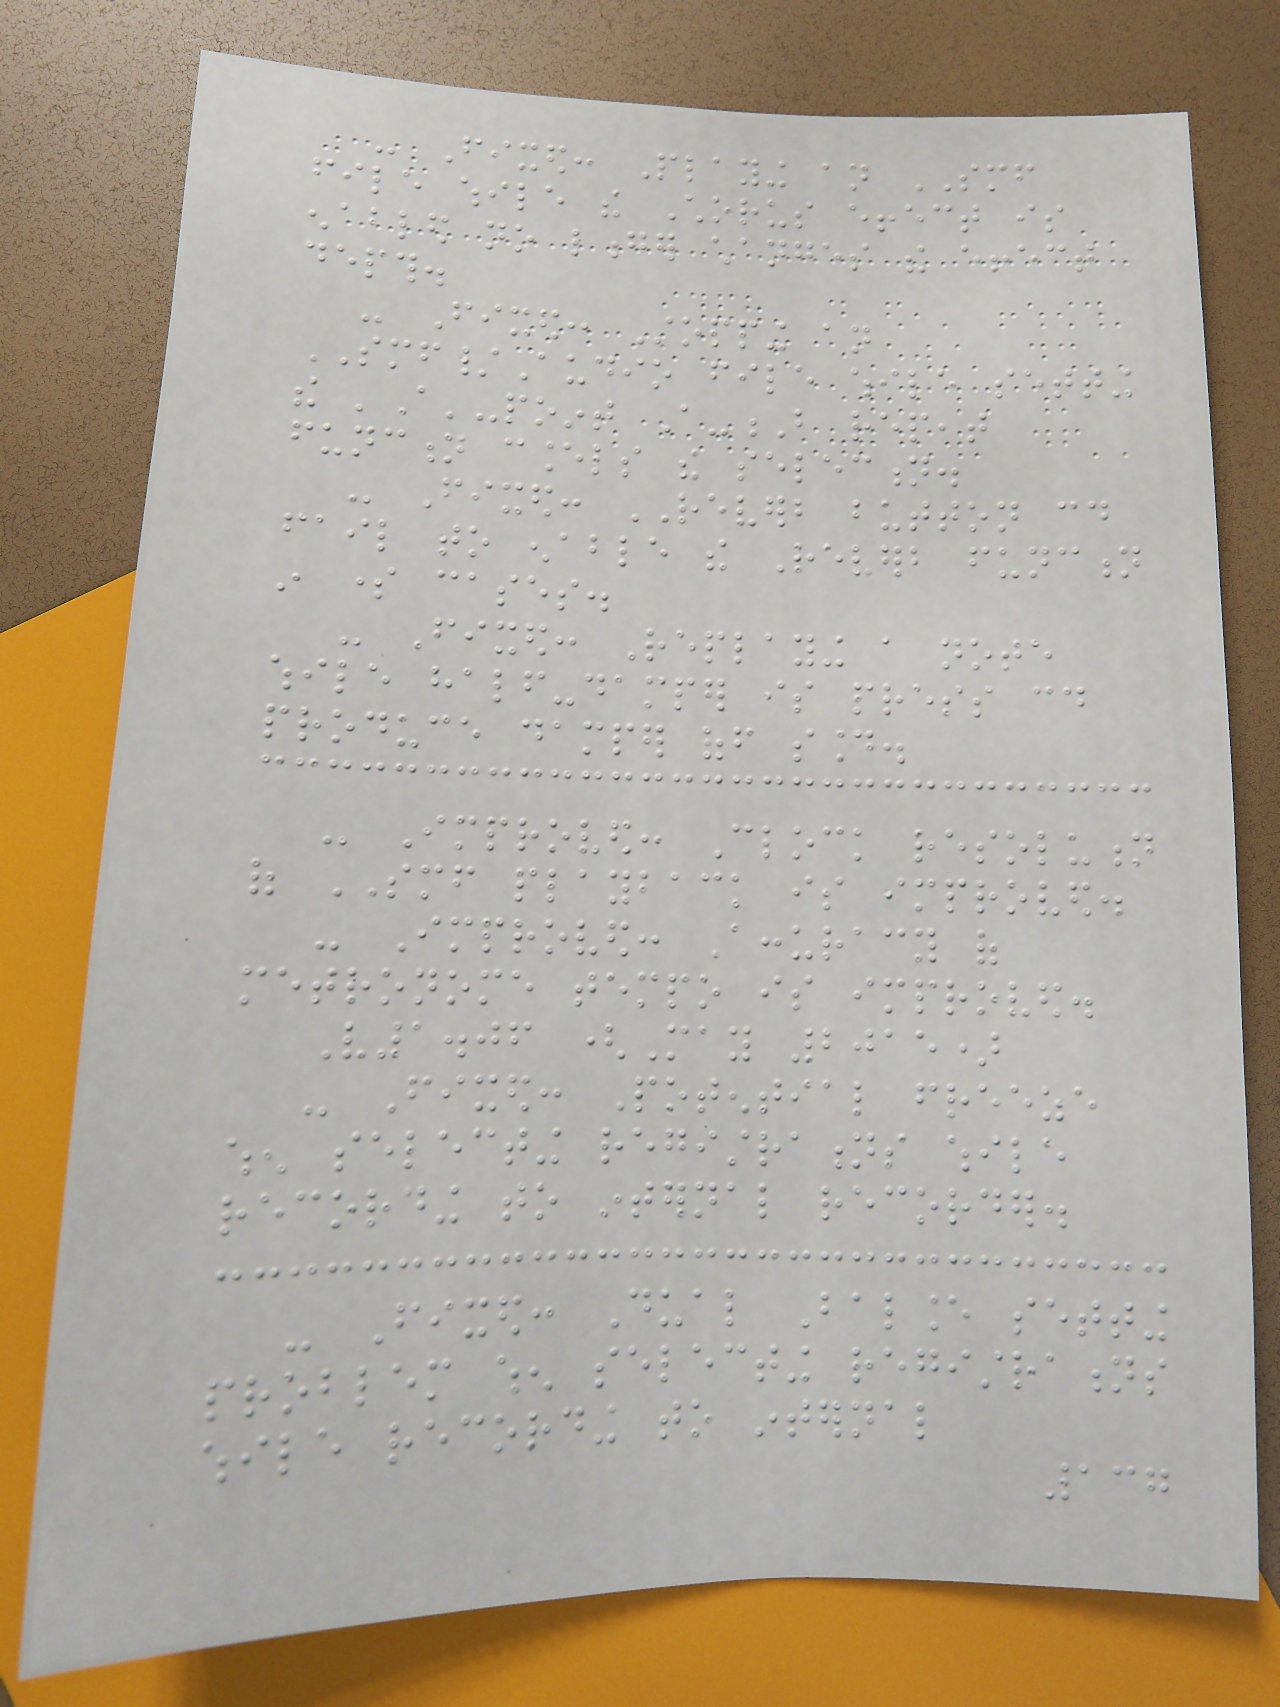- Fixed: Playing an SMF
file while the Chorus effect is
enabled no longer changes the effect
depth.
- Fixed: Stopping an
SMF/Audio file while setting
the 'A'-point A-B repeat
function cancels the selection.
- Fixed: REVERB button could
fail to enable the Reverb function
in some cases.
- Fixed: Replaying a note
while half-damper is press could
produce damper off sound.
- Improved: Clock resolution
of SMF playback is improved.
- Improved: Accuracy of
metronome tempo is improved.
V1.06 (May 2015)
- Fixed: Potential freeze
when selecting registrations while
recording to internal recorder.
- Fixed: Dual Balance setting
problem when selecting registrations
while recording to internal
137
